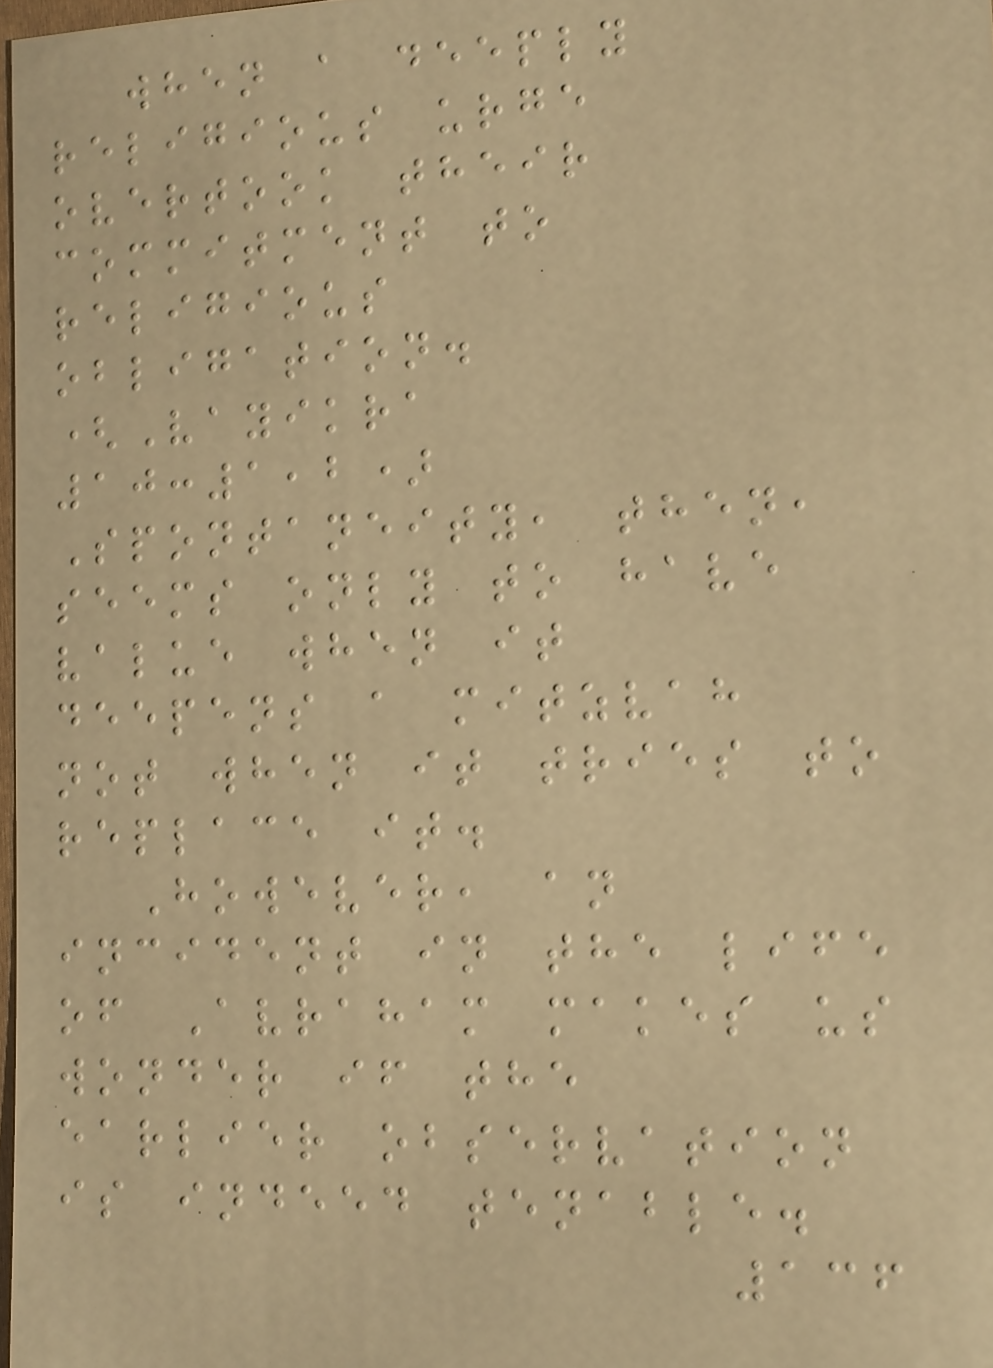when a deeply
religious urge
overtook their
commitment to
religious
obligation.
(Vayikra
10:1,2)
Spontaneity, then,
seems only to have
value when it
deepens a mitzvah
not when it tries to
replace it.
However, an
incident in the life
of Avraham makes us
wonder if the
earlier observation
is indeed tenable.
136
